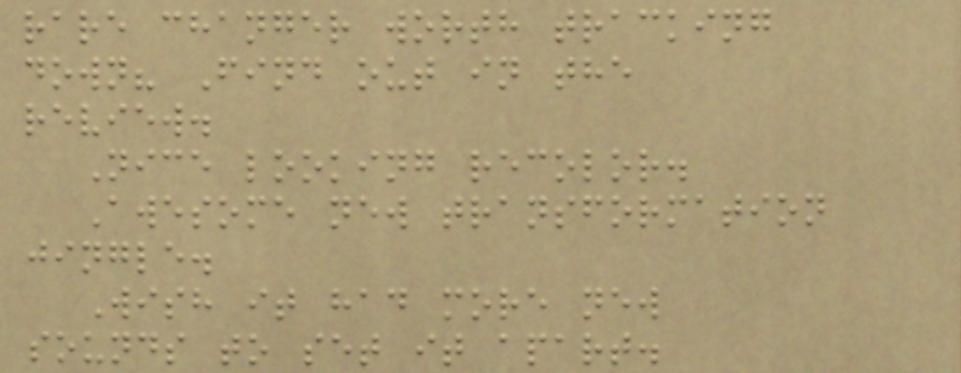rare changer worth tracking
down? Find out in the
review.
Nice looking recolor.
Awesome new transformation
jingle.
Wish it had more new
sounds to set it apart.
